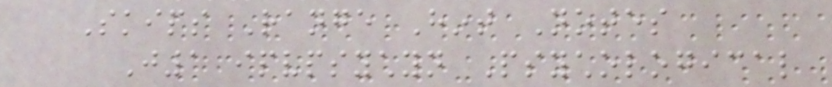Skips Range Hint Notes
J1 ipvpsychyn Psychological
